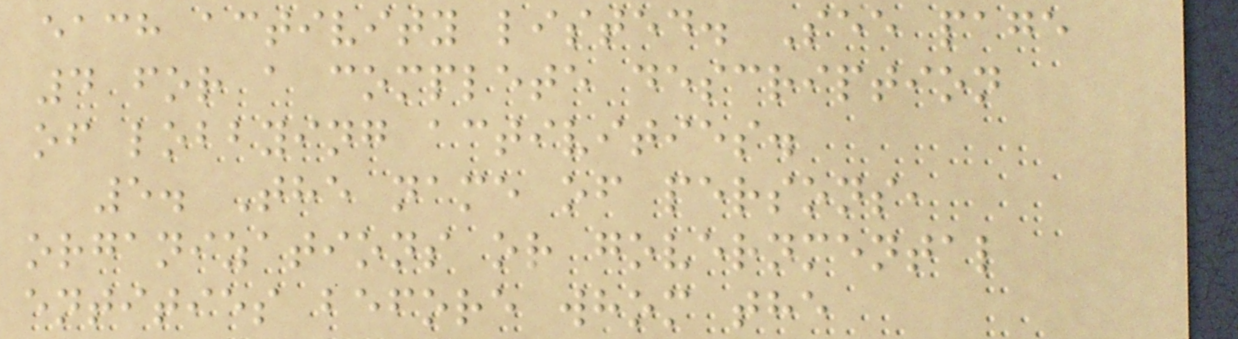each activity listed. See page
4 for a complete description
of lobbying activities.
5. The name of persons,
organizations or governmental
entities before whom the
